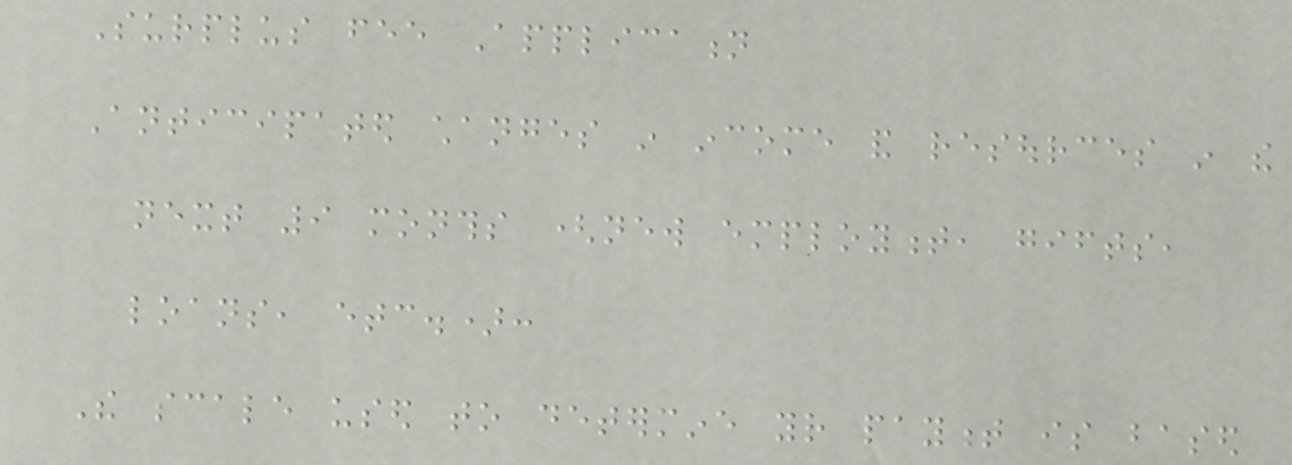Surplus fee Application
Anticipated changes in income and resources in the
next 9 months (new employment, gifts,
loans, etc.):
The scale used to determine your payment is based
